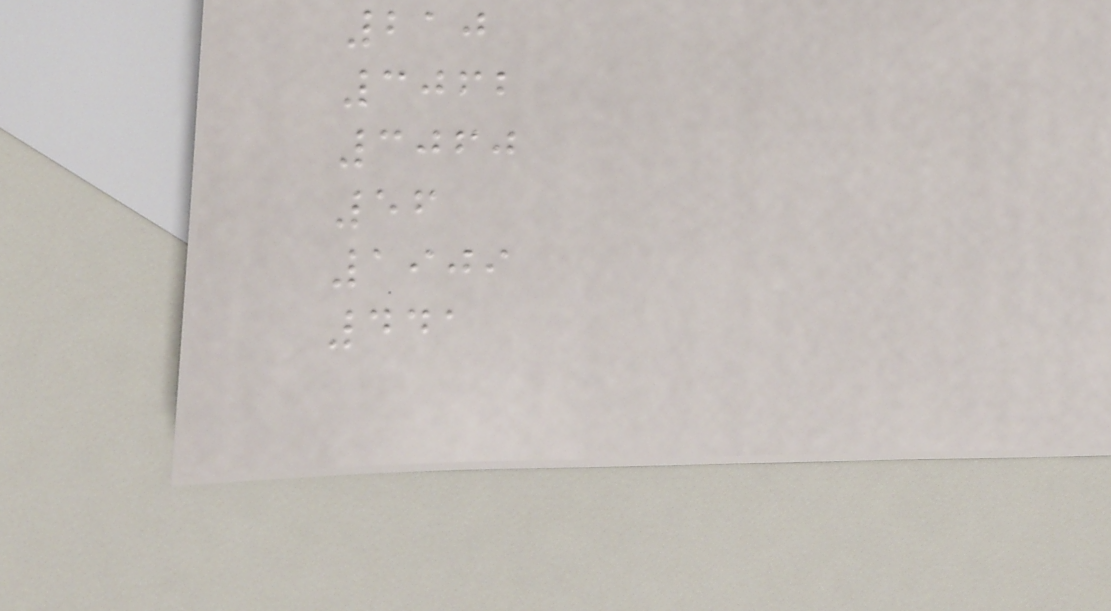210
3062
3060
56
1909
441
